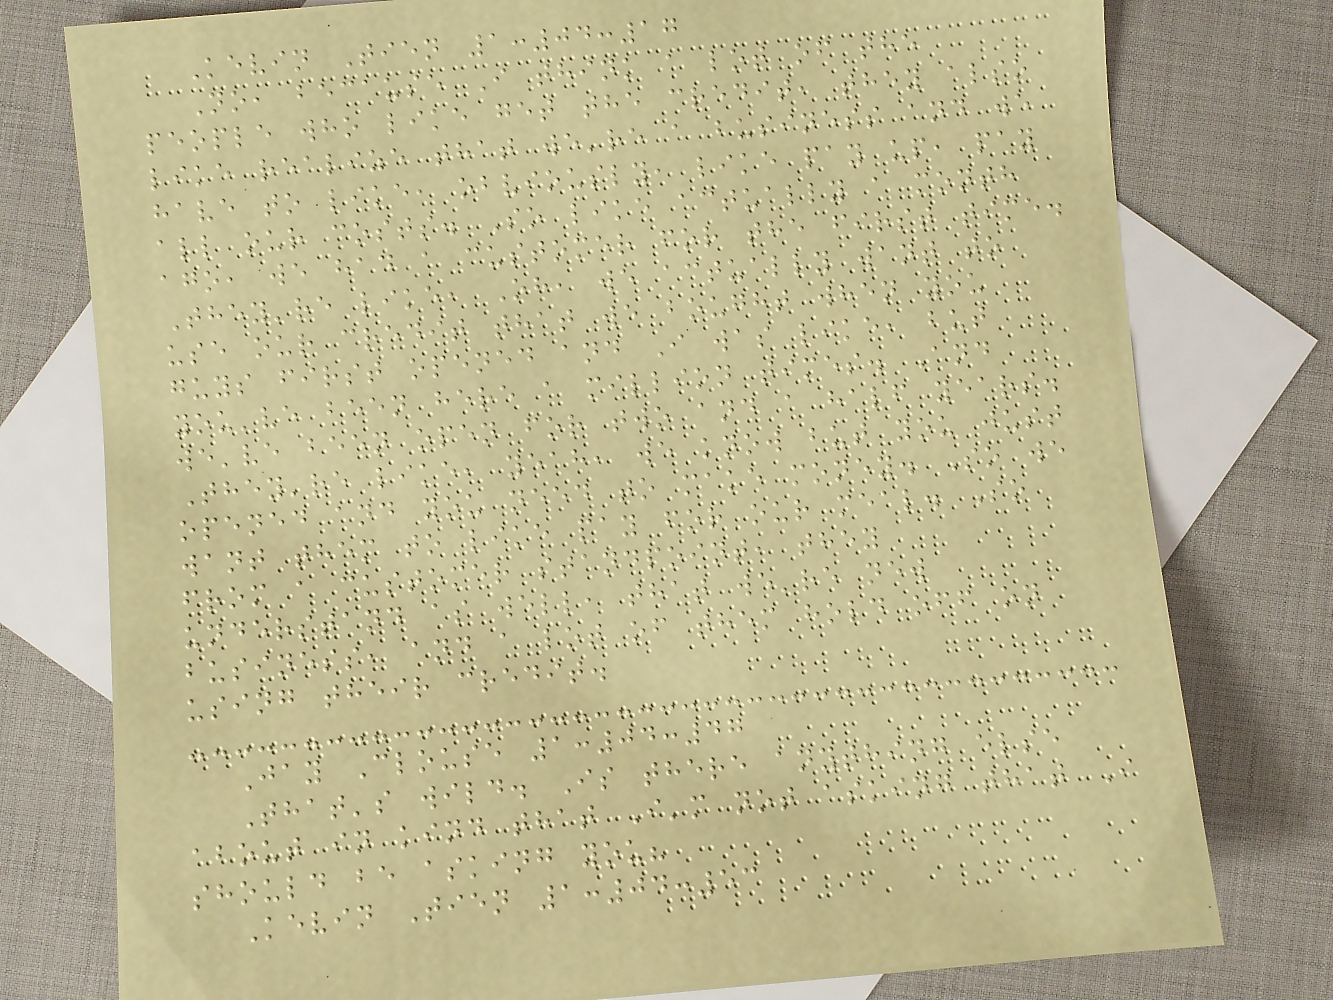Kevin Tien 1:04:17
No, because I think a lot of the
people who like get the credit, they also
like realize that we're a business and we
have to like, obviously, like pay up, pay
all our costs. So like actually a month
ago, we had a customer for the first time.
They're like, Oh, we actually want to
use our credit that we bought when you
guys first opened and I was like, but
you've been here a million times. And
we've been open for two and a half years.
They're like, yeah, we know but you just
opened and you need to make money. So we
want them to like pay for our meal. So
from a customer standpoint, they
understand as well, that we're new
business, and a lot of them hold off on
using their credit.
Jay Clouse 1:04:47
That's wild. Is there anything else
about in kind that I'm not asking that I
should be asking you?
Kevin Tien 1:04:53
